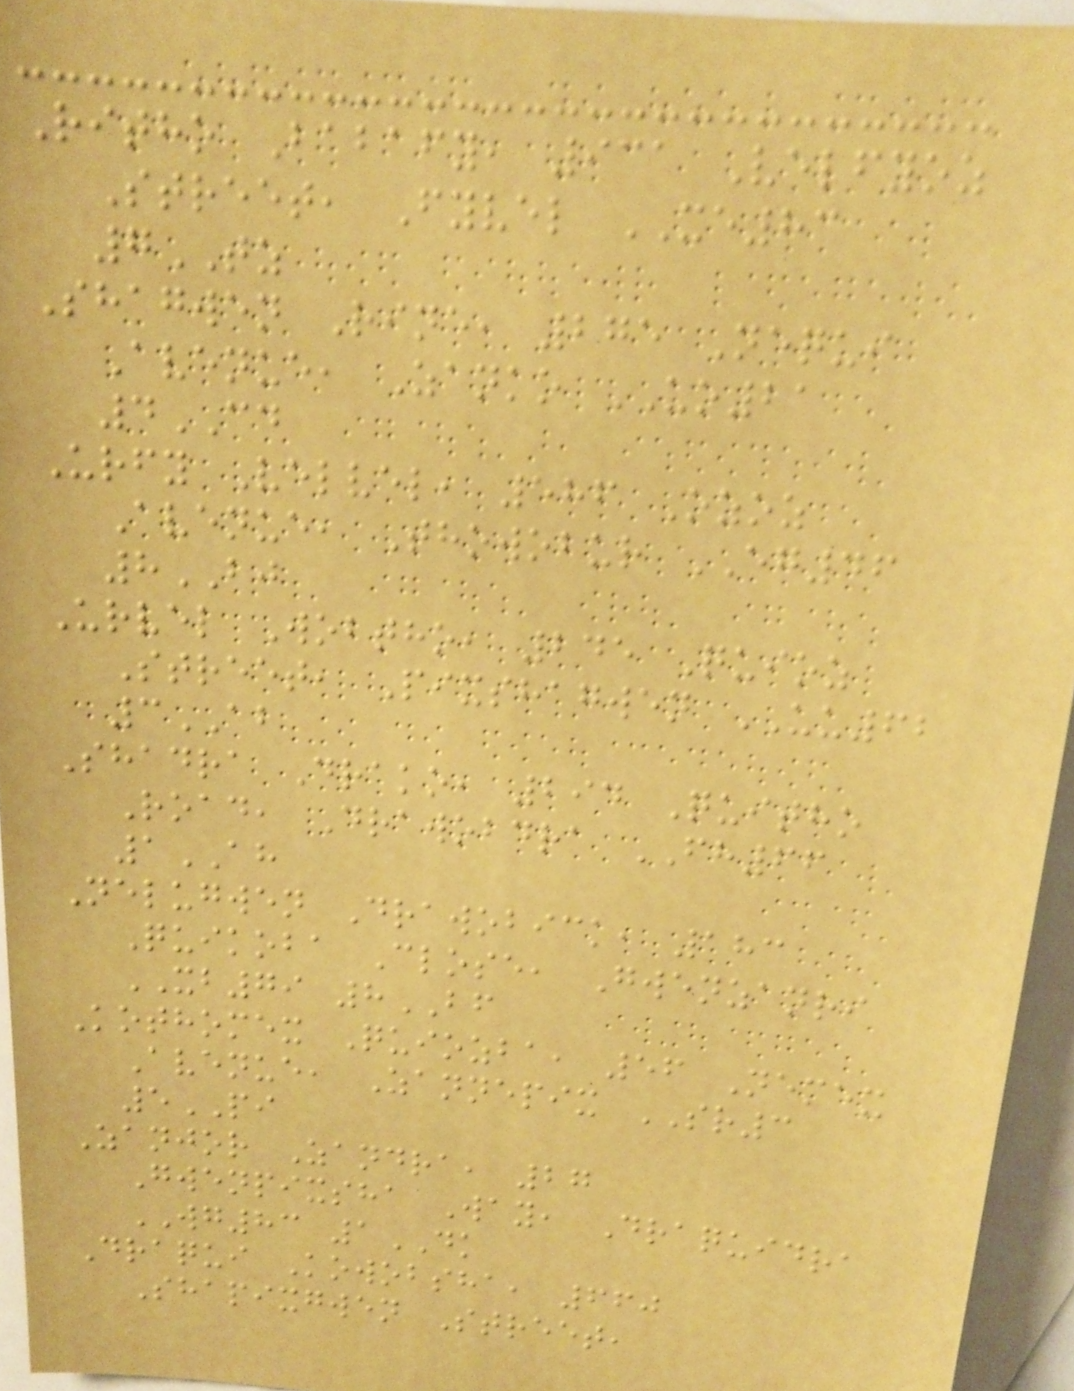Ritho Babafy, 931 Velfyoz
Street, Fyvel XE83
7TZ
Shagwen Rine, 275 Nequi
Avenue, Zanko UO21
4CD
Urfy Velvel, 586 Ozoz
Avenue, Thowobur EG46
8BJ
Urvel Wobtho, 245 Quioz
Street, Pixshagwen UU62
3AB
Shadra Drako, 294 Quitho
Road, Drawobdra FH66
1AH
Nelugwen Drawobick, 183
Quikoba Close, Gwenzanri
XB79 8BF
Kothomex Quiozba, 56 Nemex
Avenue, Zannepix SR3
5PI
Zanjor Zandra, 27
Gwenpixsha Way, Draquidra
WG83 1DK
Draqui Kowobsha, 660
Shapixgwen Street,
